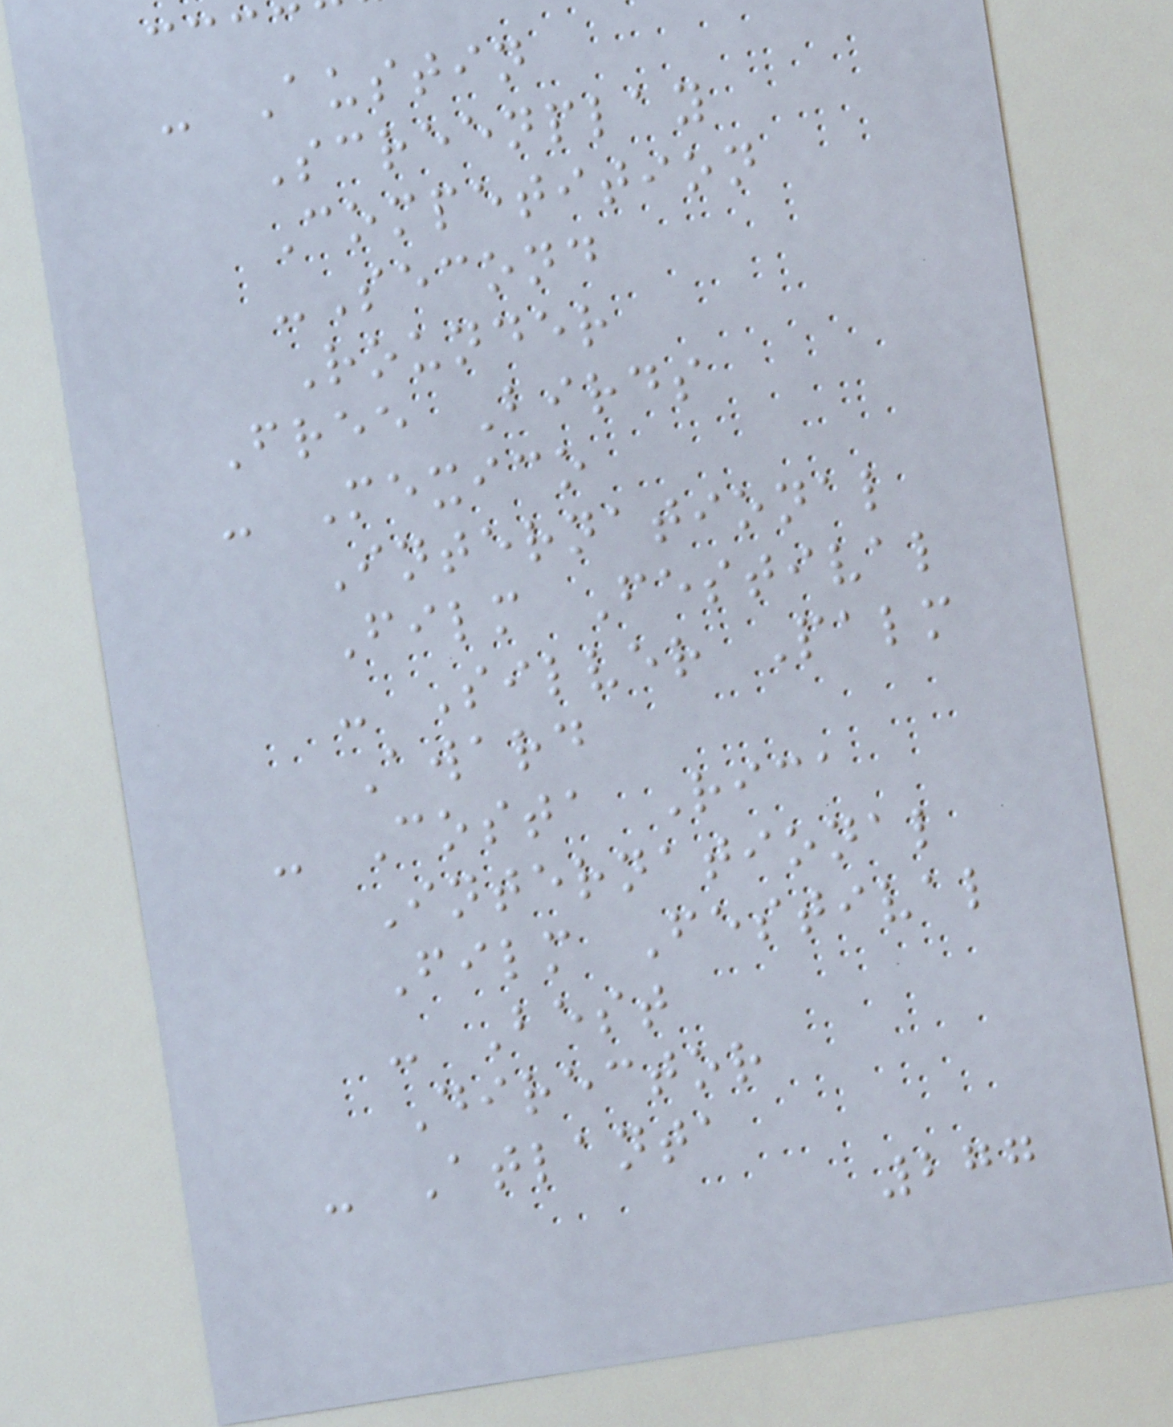- Austin
Screenplay
Competition
-Second
Rounder
Free Birds
- Mexico
International
Film Festival
- Silver Palm
Award
- Costa Rica
International
Film Festival
- Best
Director
- Atlanta
277
